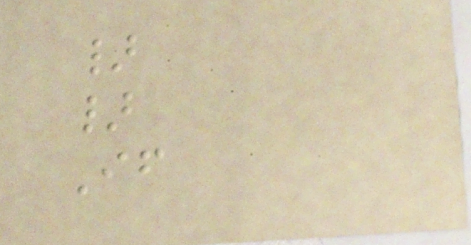}
}
If
